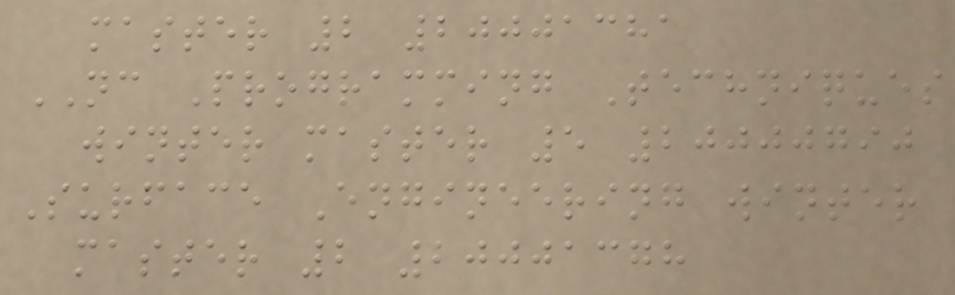master 2 20001381
NC Programming Techniques
winter master 5 20000790
Surface Engineering winter
master 2 20001378
